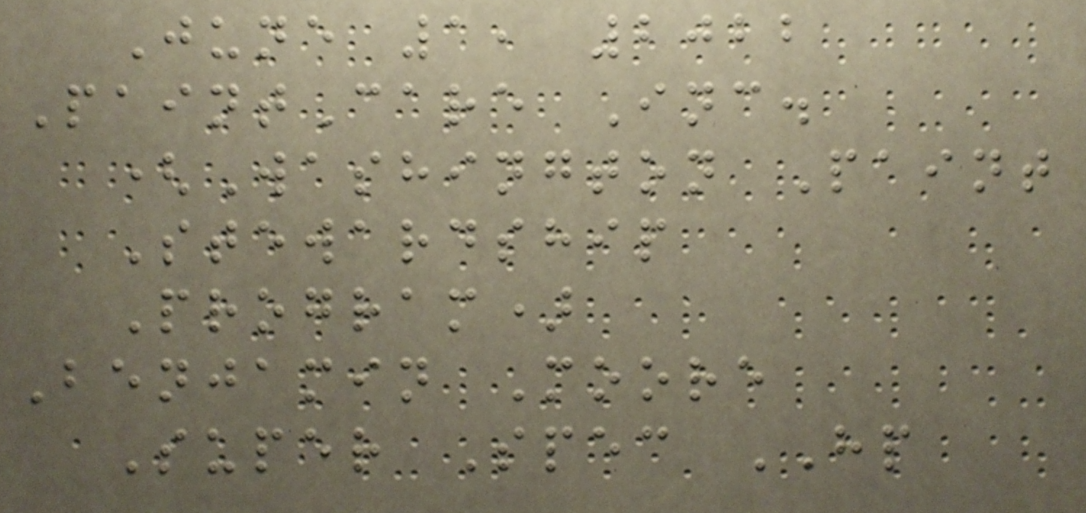June 1, 2022
PaintCare Inc.
(Washington Paint
Stewardship
Program)
Benjamin Moore
Super Spec HP
